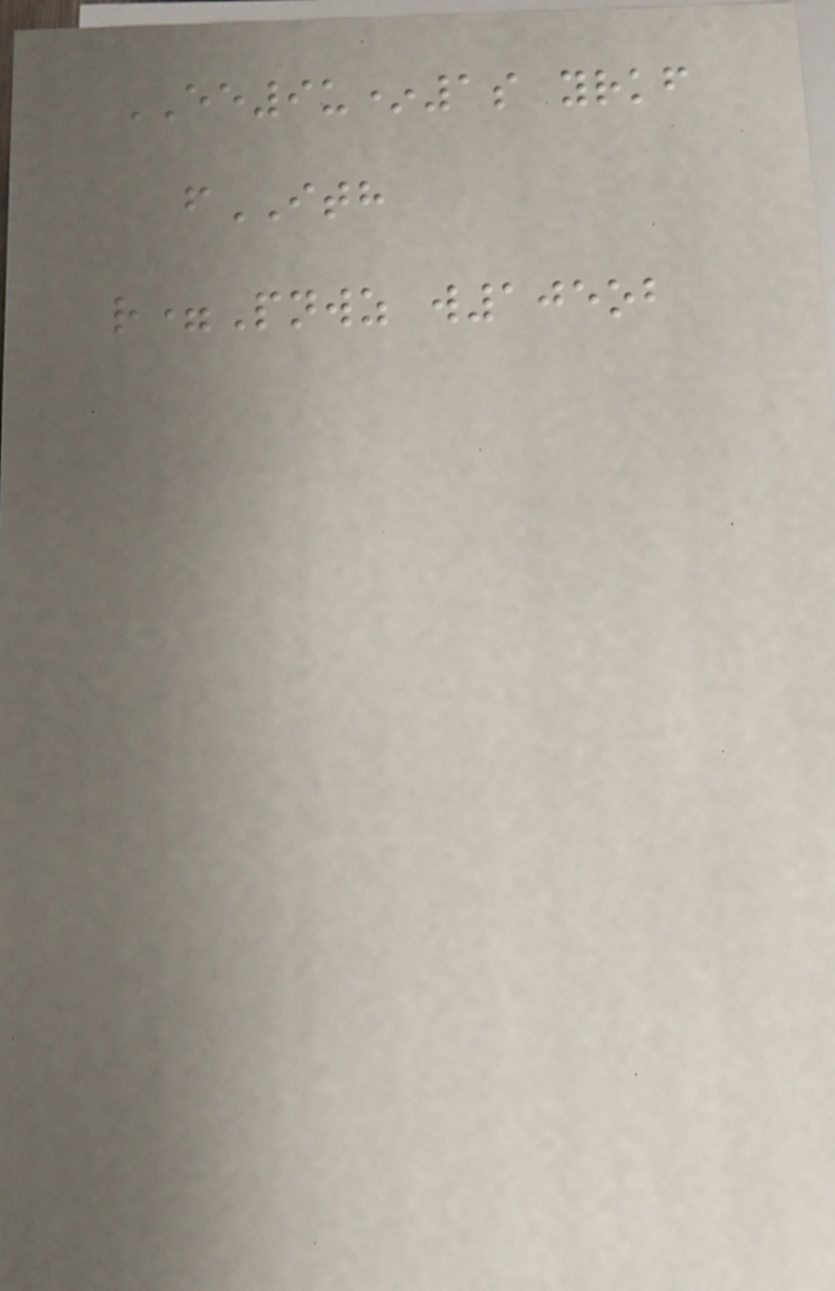EE9u*1s yrkf
fITH
r=Pnwz w105ob
